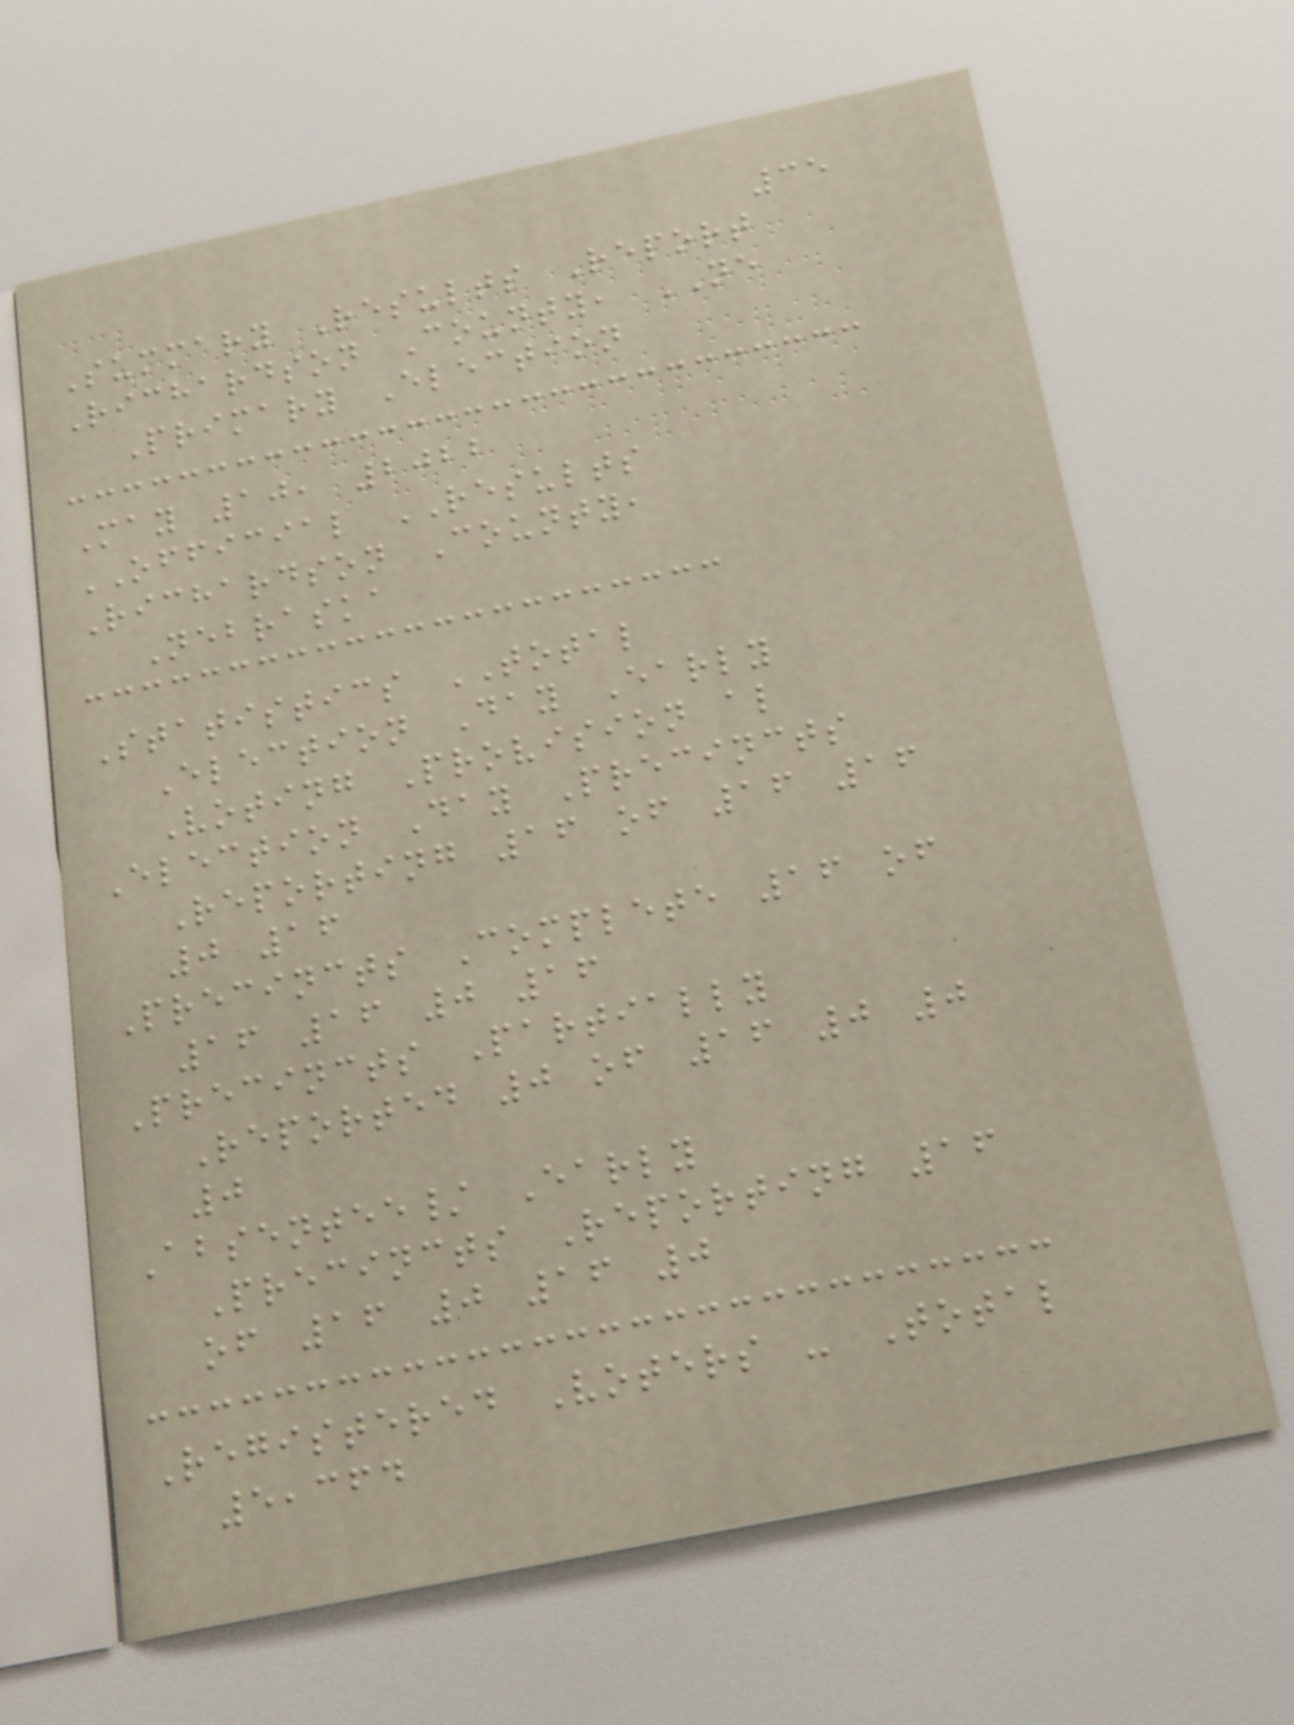35
Summary Results Report
Richardson County, NE
Primary Election
May 10, 2022
OFFICIAL RESULTS
Richardson County,
Nebraska
Statistics TOTAL
Election Day Early
Voting Provision al
Election Day Precincts
Reporting 16 of 16 16
0 16
Precincts Complete 16 of
16 16 0 16
Precincts Partially
Reported 0 of 16 0 0
0
Absentee/ Early
Precincts Reporting 16
of 16 0 16 0
Registered Voters - Total
5,364
